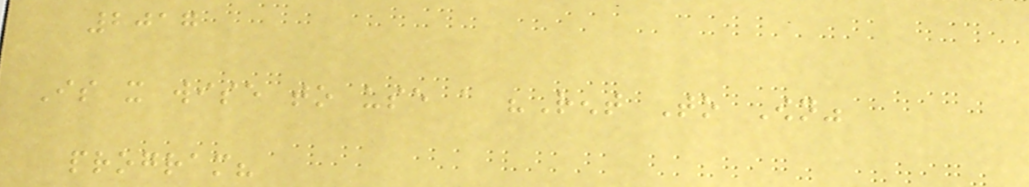2017
Is it wise to use a "Rent To Own"
program?
